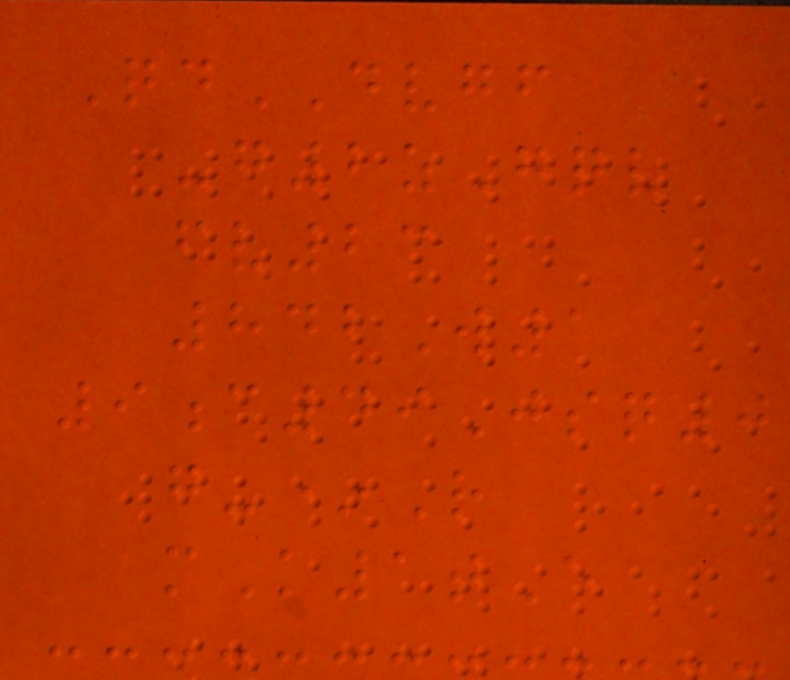QdDVGF
-g2zGqv
fv23
842W1
9c49Jsq0
g-*R
mK1tE
